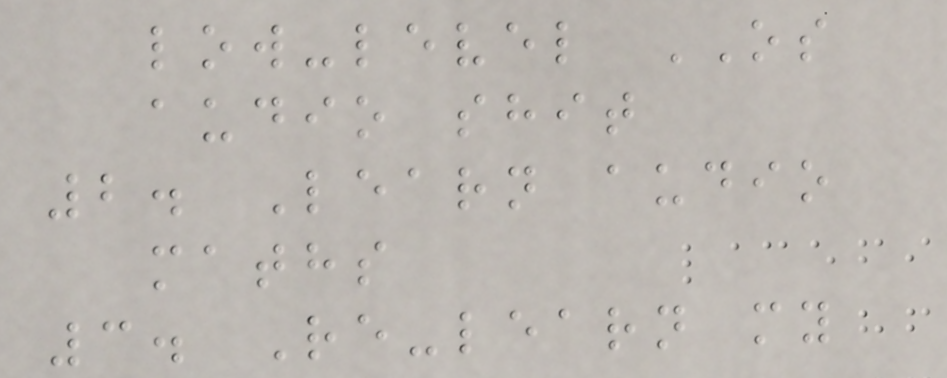low-level OS
audio shit
2. Learn audio
maths
3. Re-learn my
